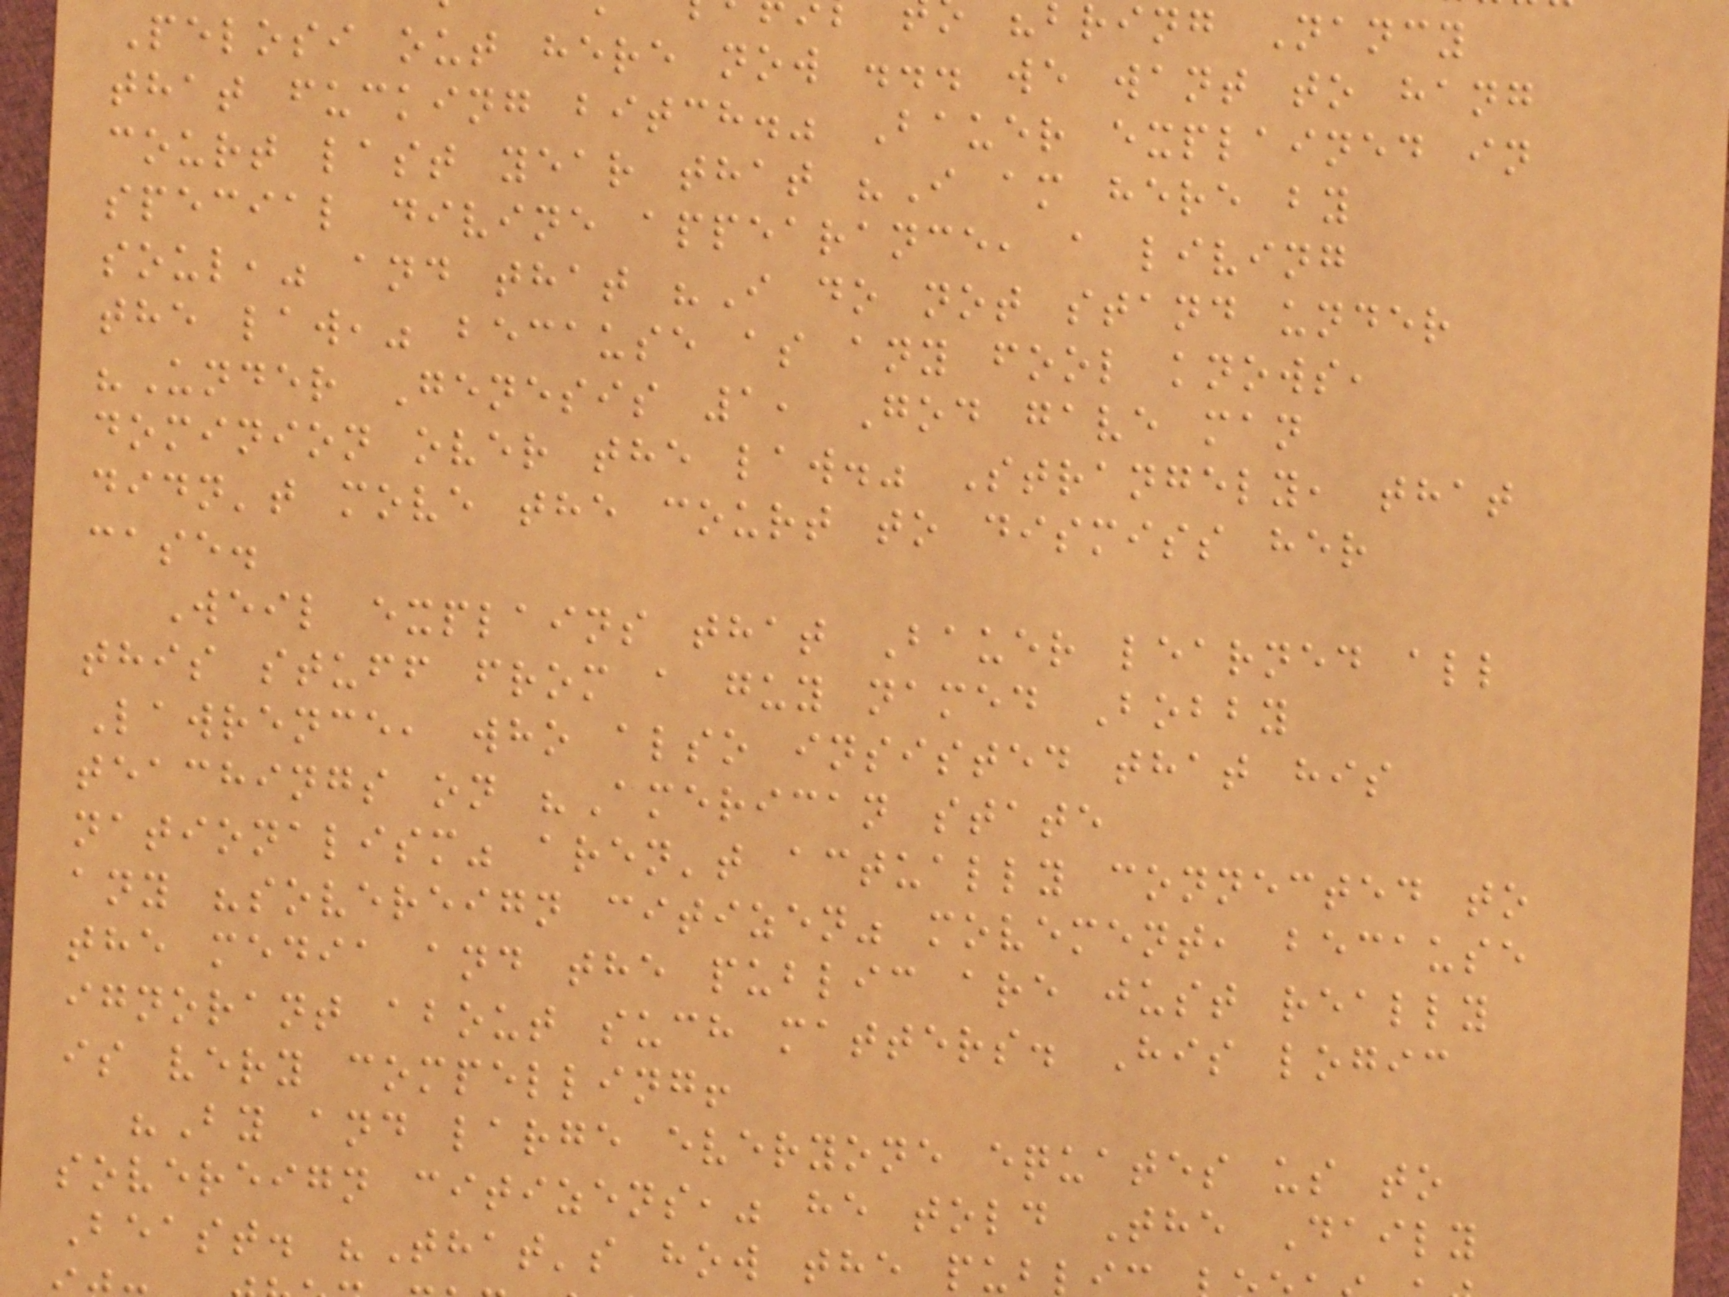bring Nancy
Pelosi out here now ... we want to hang
that fucking bitch." Bauer explained in
court last year that "I am here by
special divine appearance, a living
soul," and that "I do not stand under
the law," because as any fool knows,
"Under Genesis 1, God gave man
dominion over the law." Strangely, that
didn't move the court to dismiss her
case.
Weil explains that Bauer learned all
this stuff from a guy named Bobby
Lawrence, who also insisted that his
teachings on "American state
nationalism" aren't actually connected to
any "sovereign citizen" movement, because
the media and the public are just really
ignorant about such matters. His logic
is very compelling!
"By and large everyone equates us to
sovereign citizens," he told The Daily
Beast. "That's how the pub
